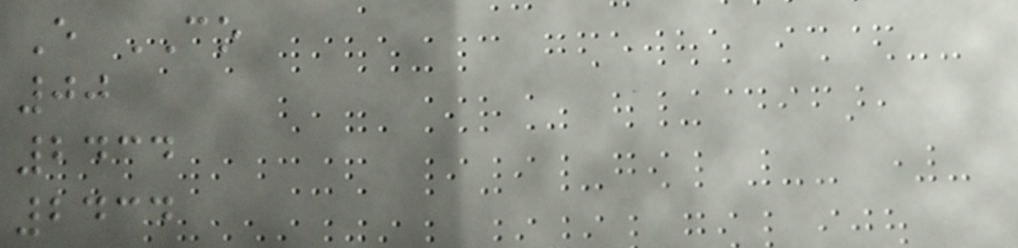E CO
00
2434
2434
